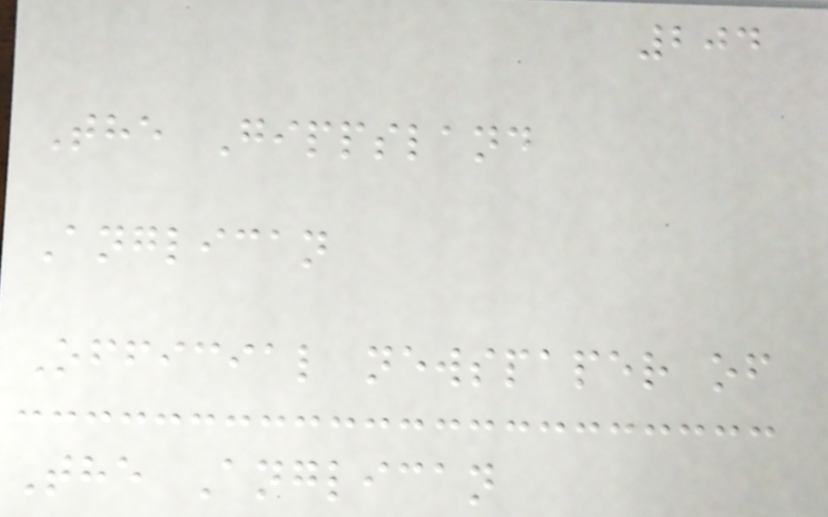204
The Gippsland
Anglican
Official newspaper of
The Anglican
